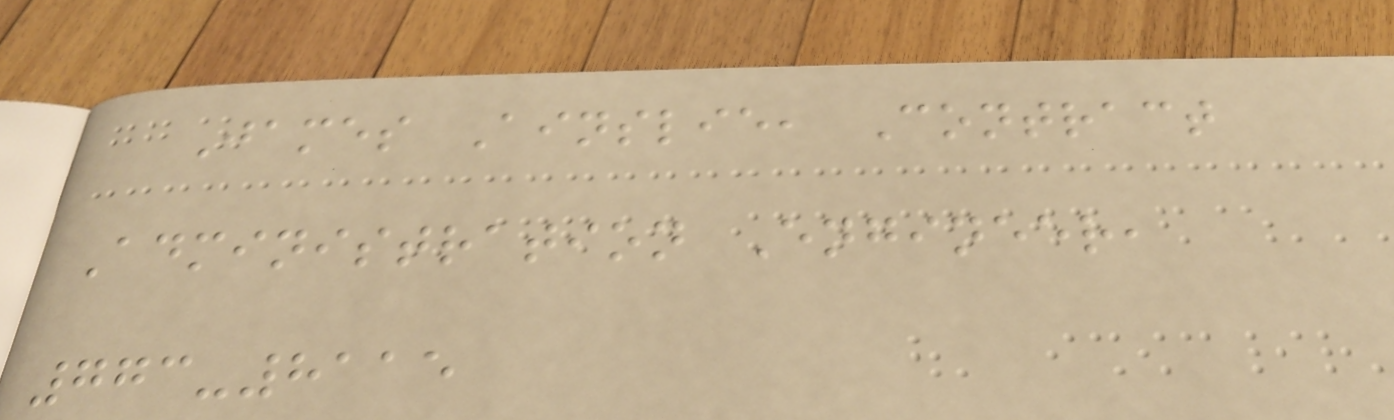James Ainslie, Contract
Administration Engineer,
773-8115
